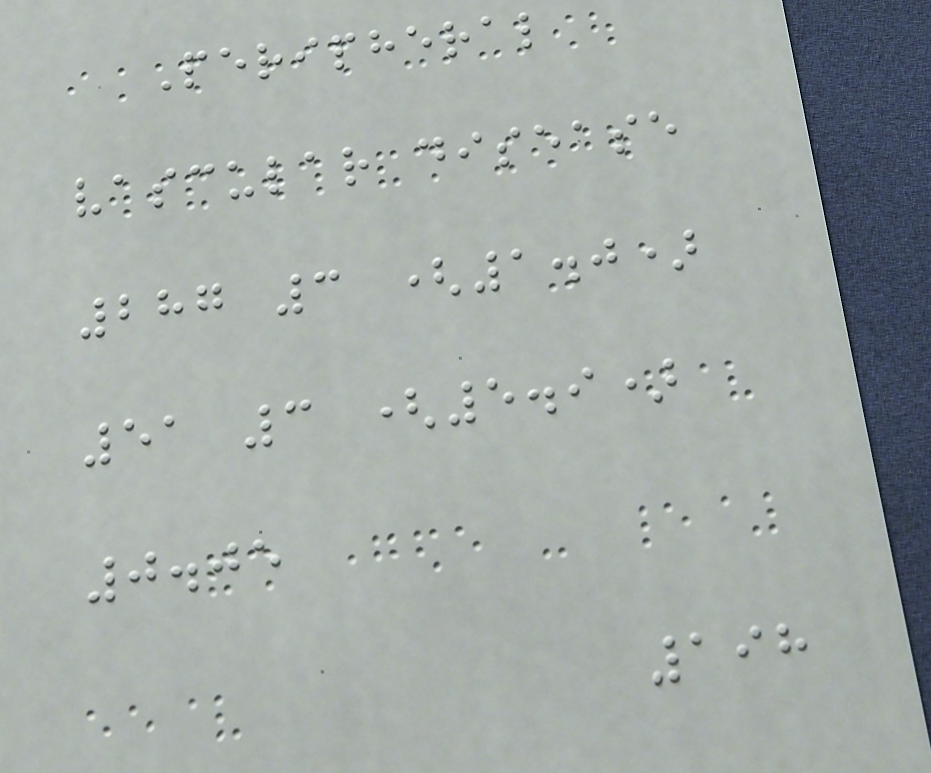Peripheral
vascular disease
287 3 (1.0)
51 3 (5.9)
0.05
198
